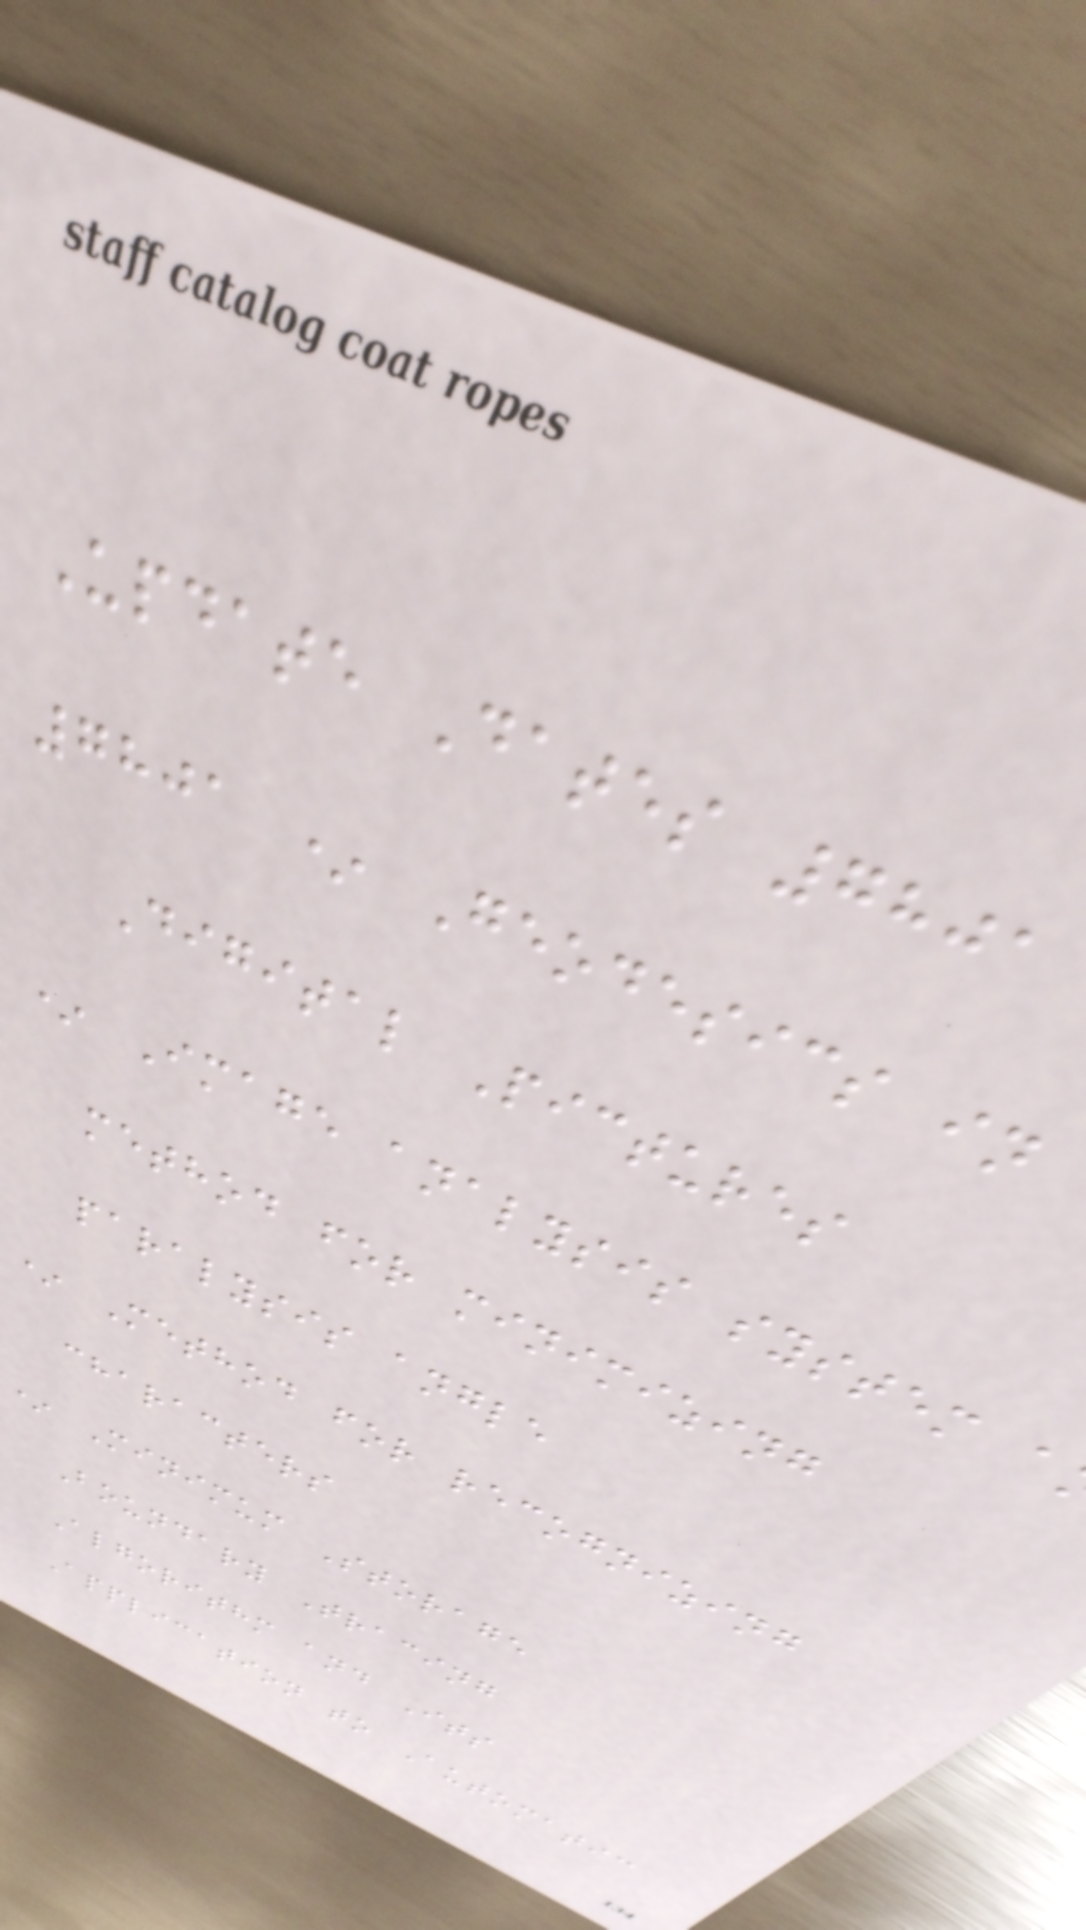Update Dates 7801
7801 * Geodesics in
Digital Pictures
* Image analysis system a
method for minimizing
paralysis angle
* Method for recognizing
characters
* Minimum Storage
Boundary Tracing
Algorithm and Its
Application to Automatic
